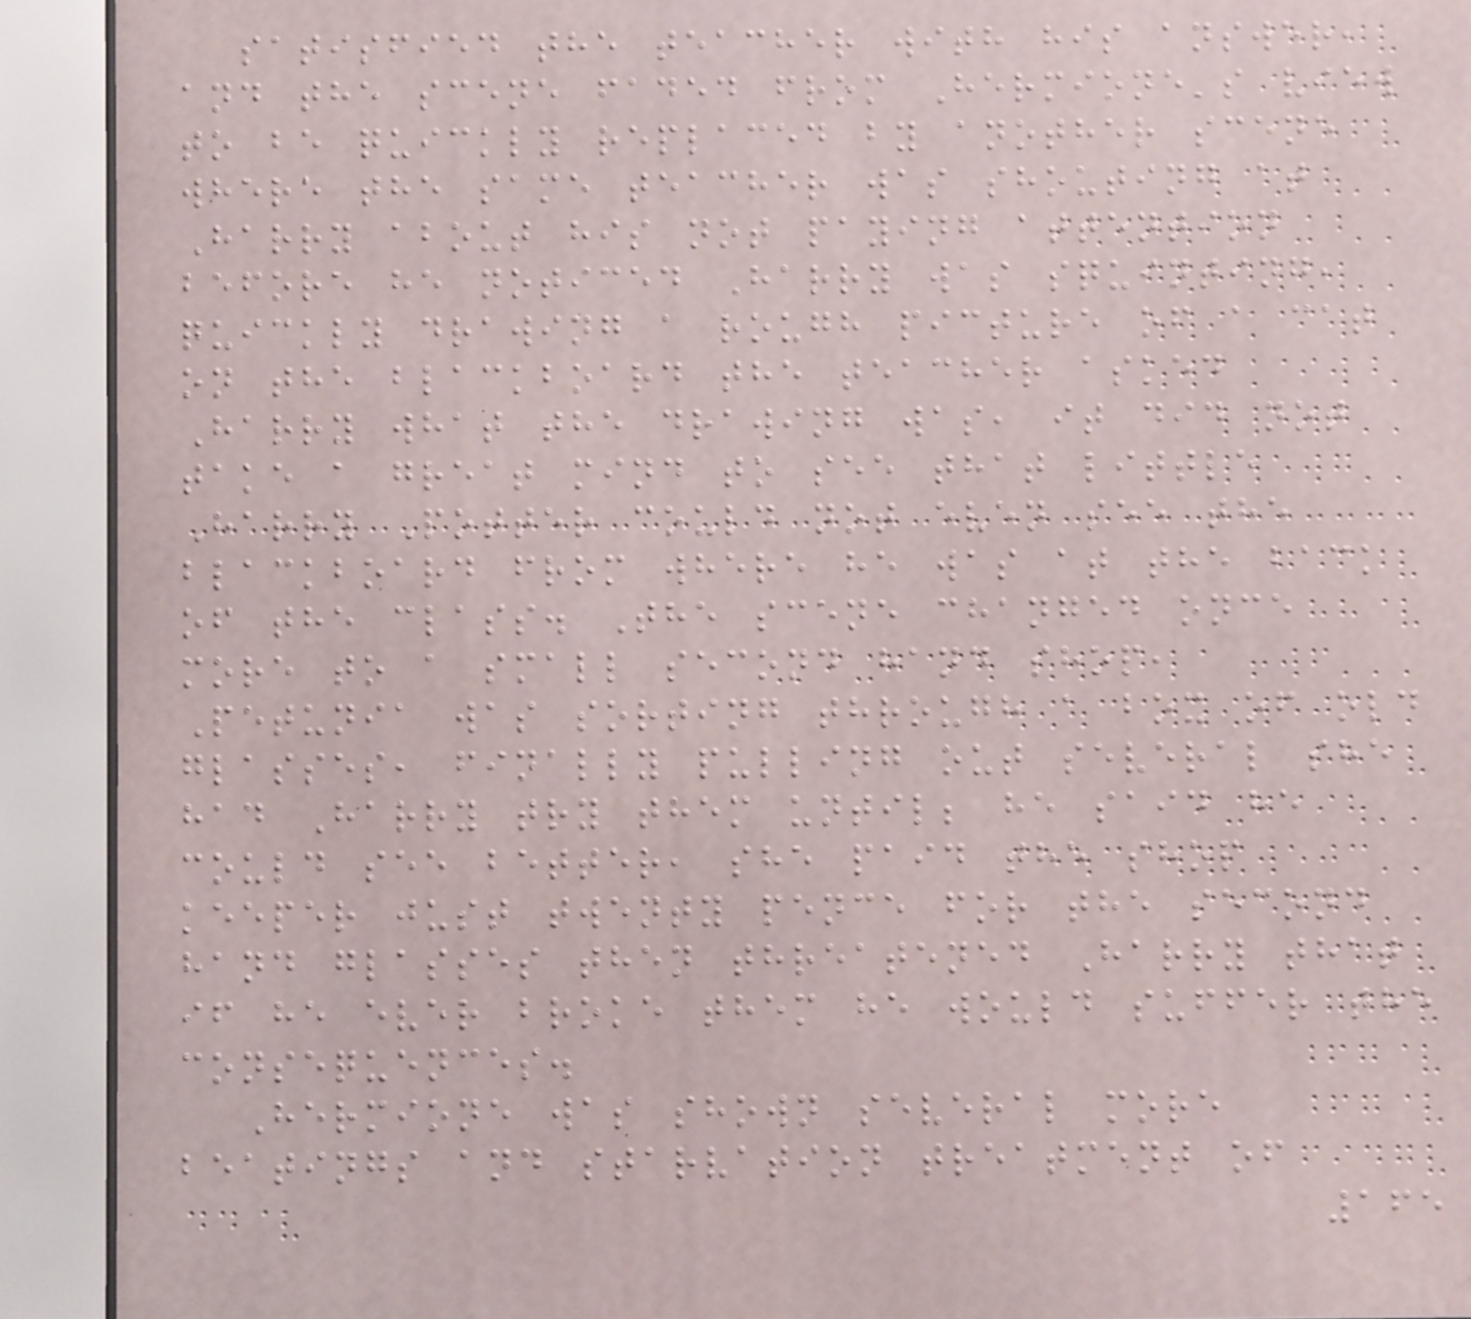satisfied the teacher with his answer,
and the scene faded from Hermione's view
to be quickly replaced by another scene
where the same teacher was shouting at
Harry about his not paying attention
before he noticed Harry was squinting,
quickly drawing a rough picture of a cat
on the blackboard the teacher asked
Harry what the drawing was, it did not
take a great mind to see that little
Harry Potter could not even see the
blackboard from where he was at the back
of the class. The scene changed once
more to a small second hand shop,
Petunia was sorting through a box of old
glasses, finally pulling out several she
had Harry try them until; he said he
could see better, she paid the shop
keeper just twenty pence for the second
hand glasses then threatened Harry that
if he ever broke them he would suffer the
consequences.
Hermione was shown several more
beatings and starvation treatment of
165
